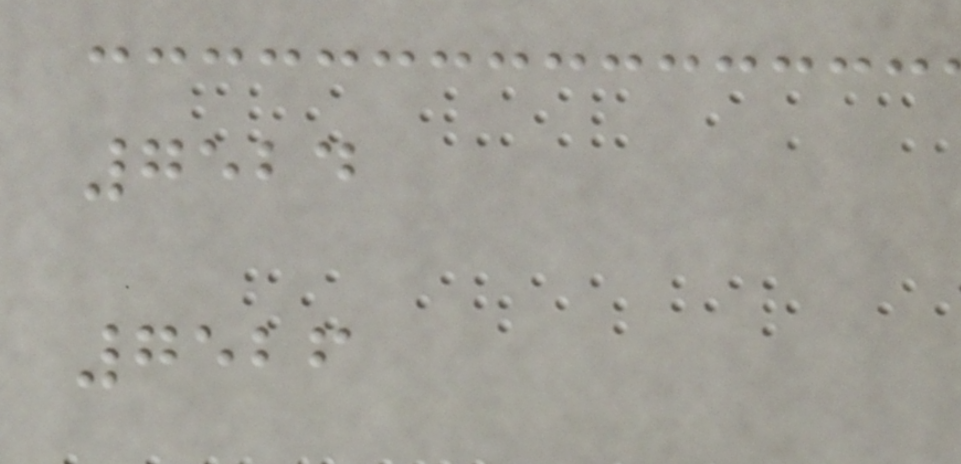7524
7526
